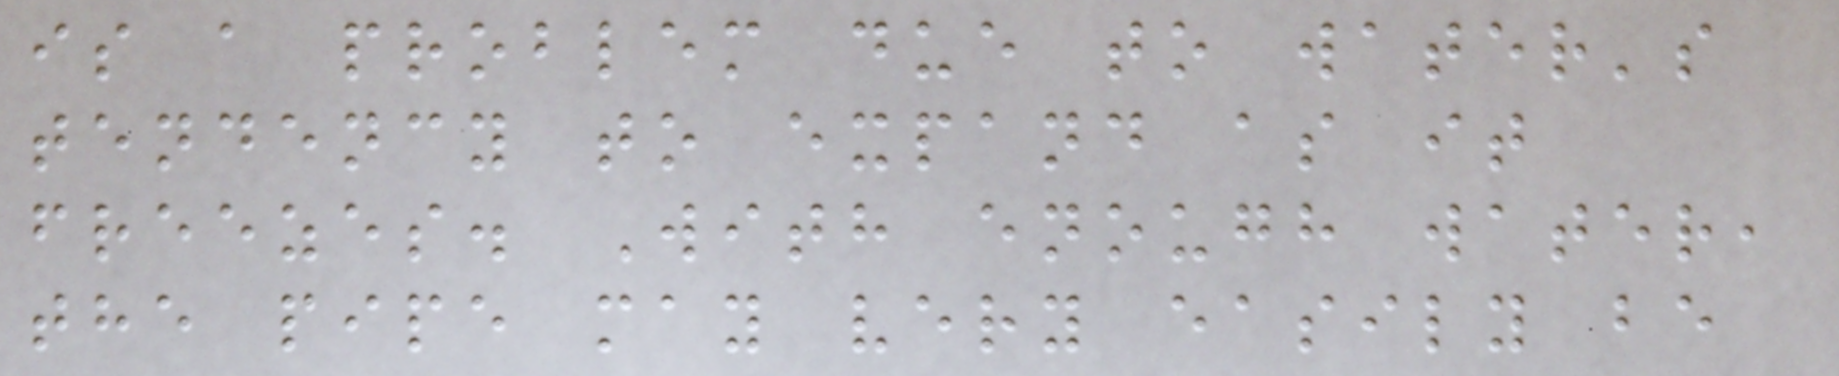is a problem due to water's
tendency to expand as it
freezes. With enough water,
the pipe may very easily be
